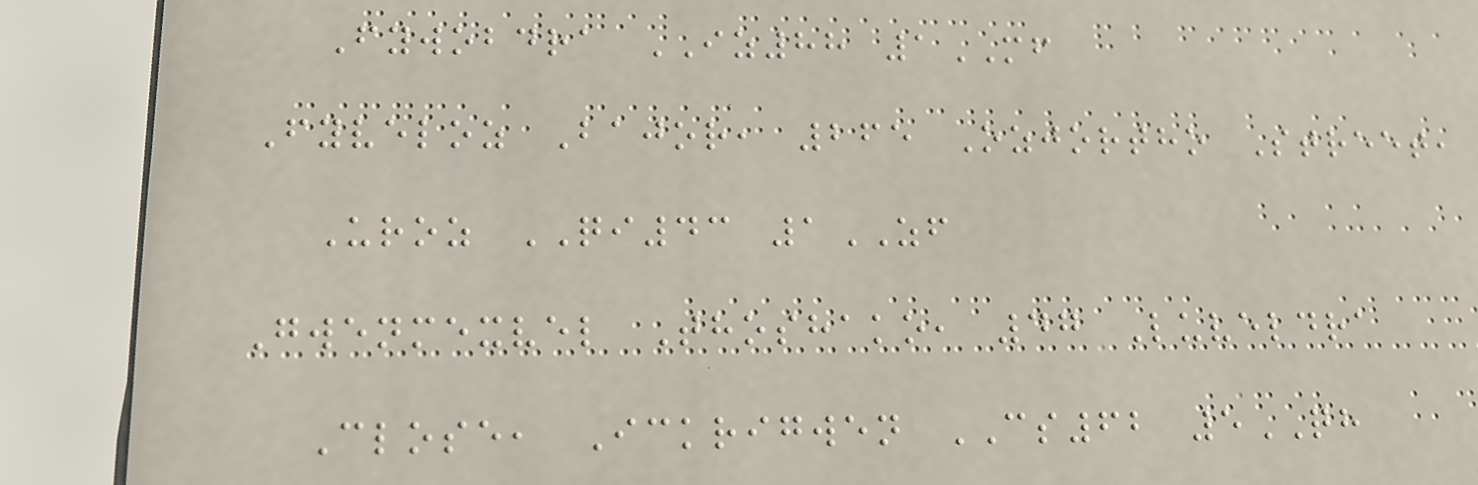Fywobdra IZ88 1MF
Fyveloz Bajor, 265 Ozjortho Street,
Uroz QI43 1ZF
Gwenmexvel Thoshako, 47 Luveldra
Close, Ickrigwen CS62 5QH
